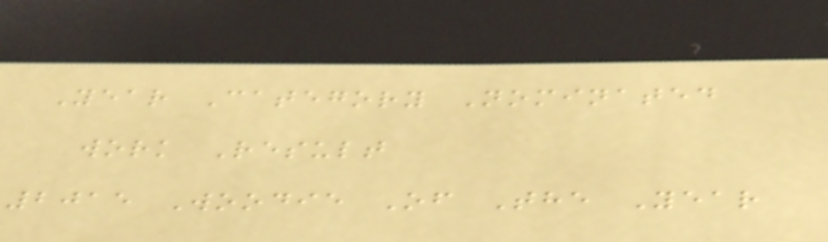Year Category Nominated
work Result
2015 Woodie Of The Year
